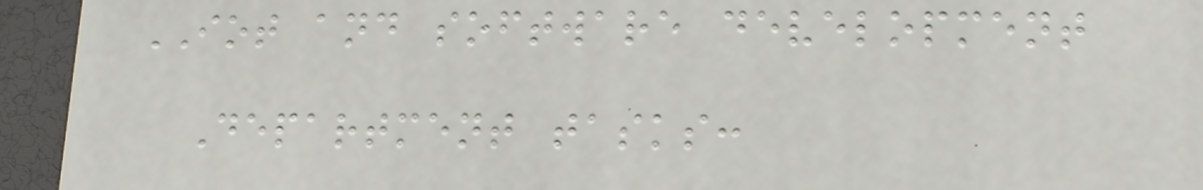IOT and software development
Department tasks:
